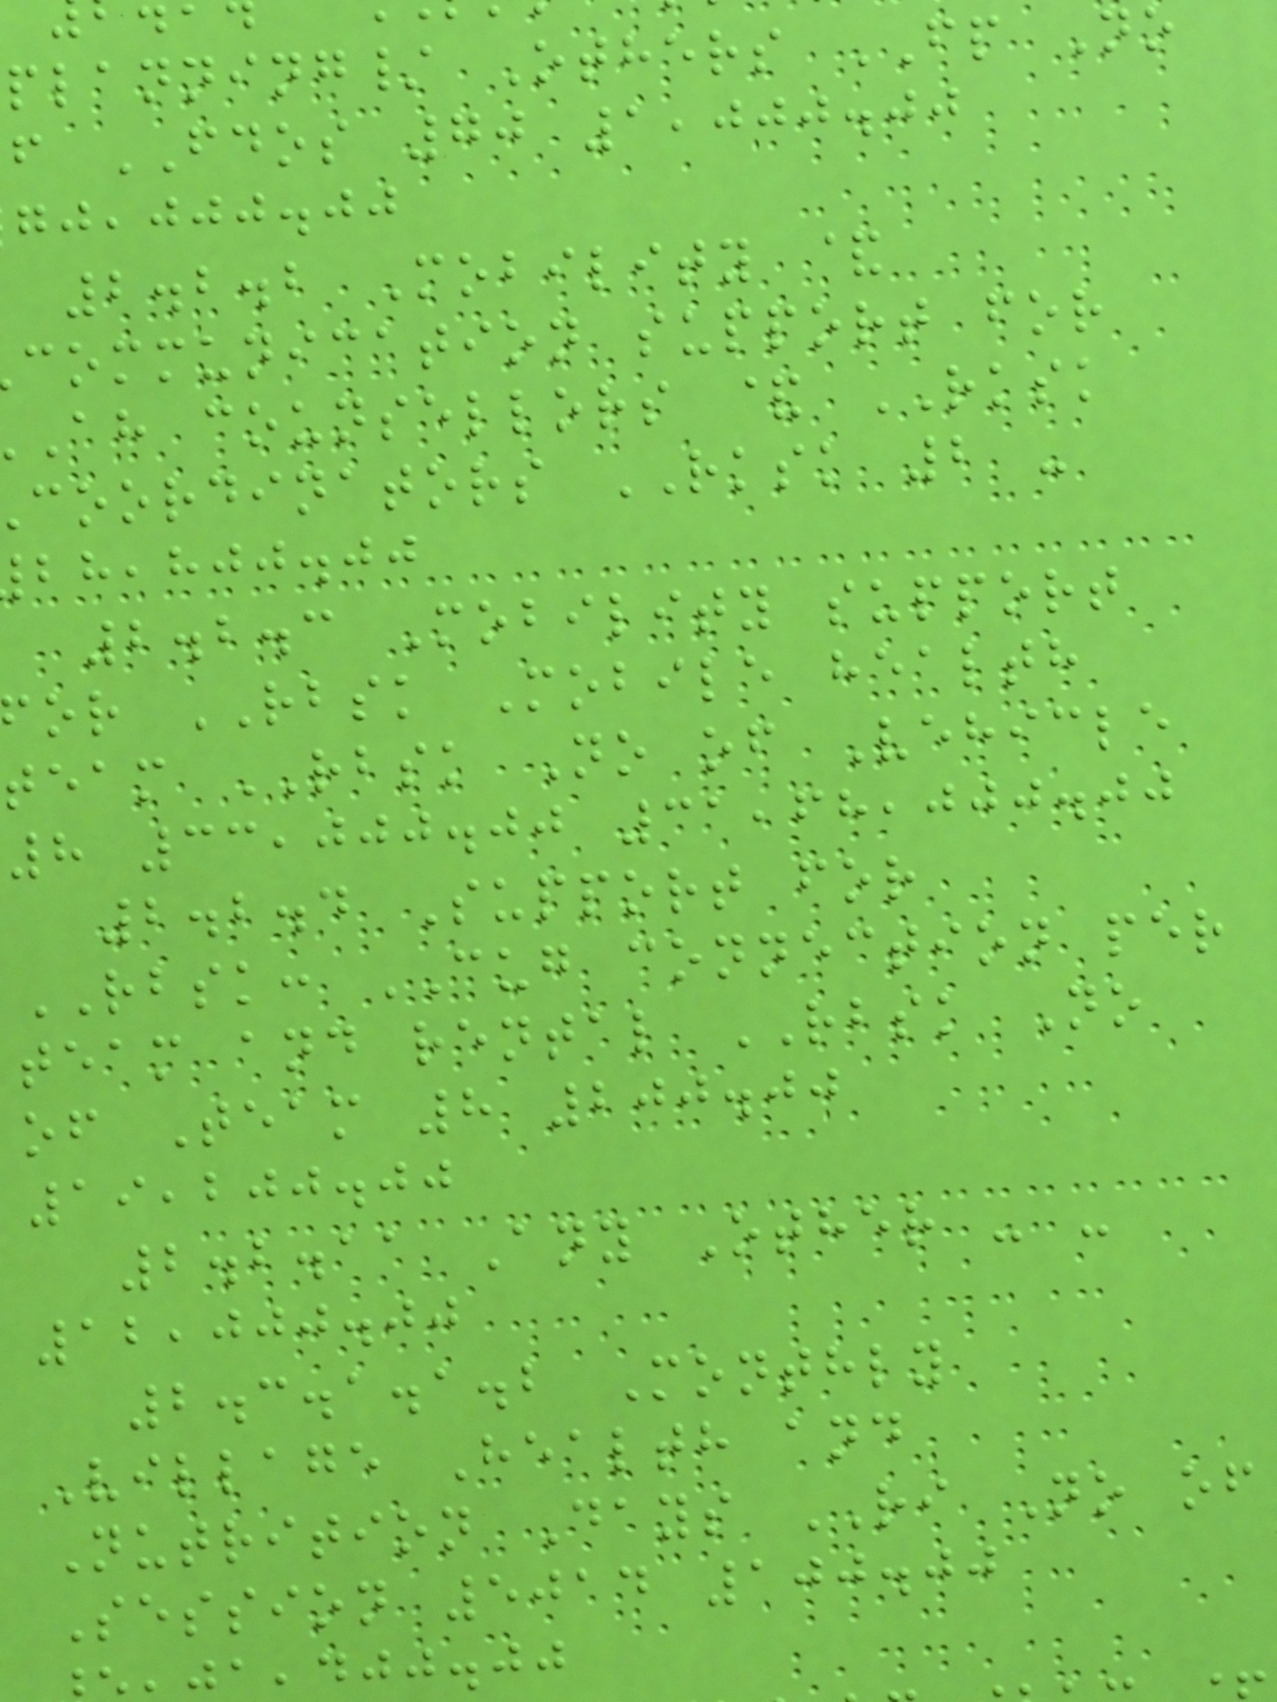planning/ Others FP No
f FDOS 70 1,000.00
,jjj.jj
2.2.2 Mobility &
communication support for
ah counsellors & RKSK
coordinators RKSK 2 -
,hjj.jj
2.2.3 Mobility support
or RBSK Mobile health
team RBSK No of Vehicle
8 33,000.00 31,68,000.00
2.2.4 Support for
RBSK: CUG connection per
team and rental RBSK No
of Team 8 200.00
19,200.00
2.2.11 Any Other - -
12,000.00
2.3.1.1.2 Monthly
Village Health and
Nutrition Days RI No of
Session 5014 100.00
djj.jj
